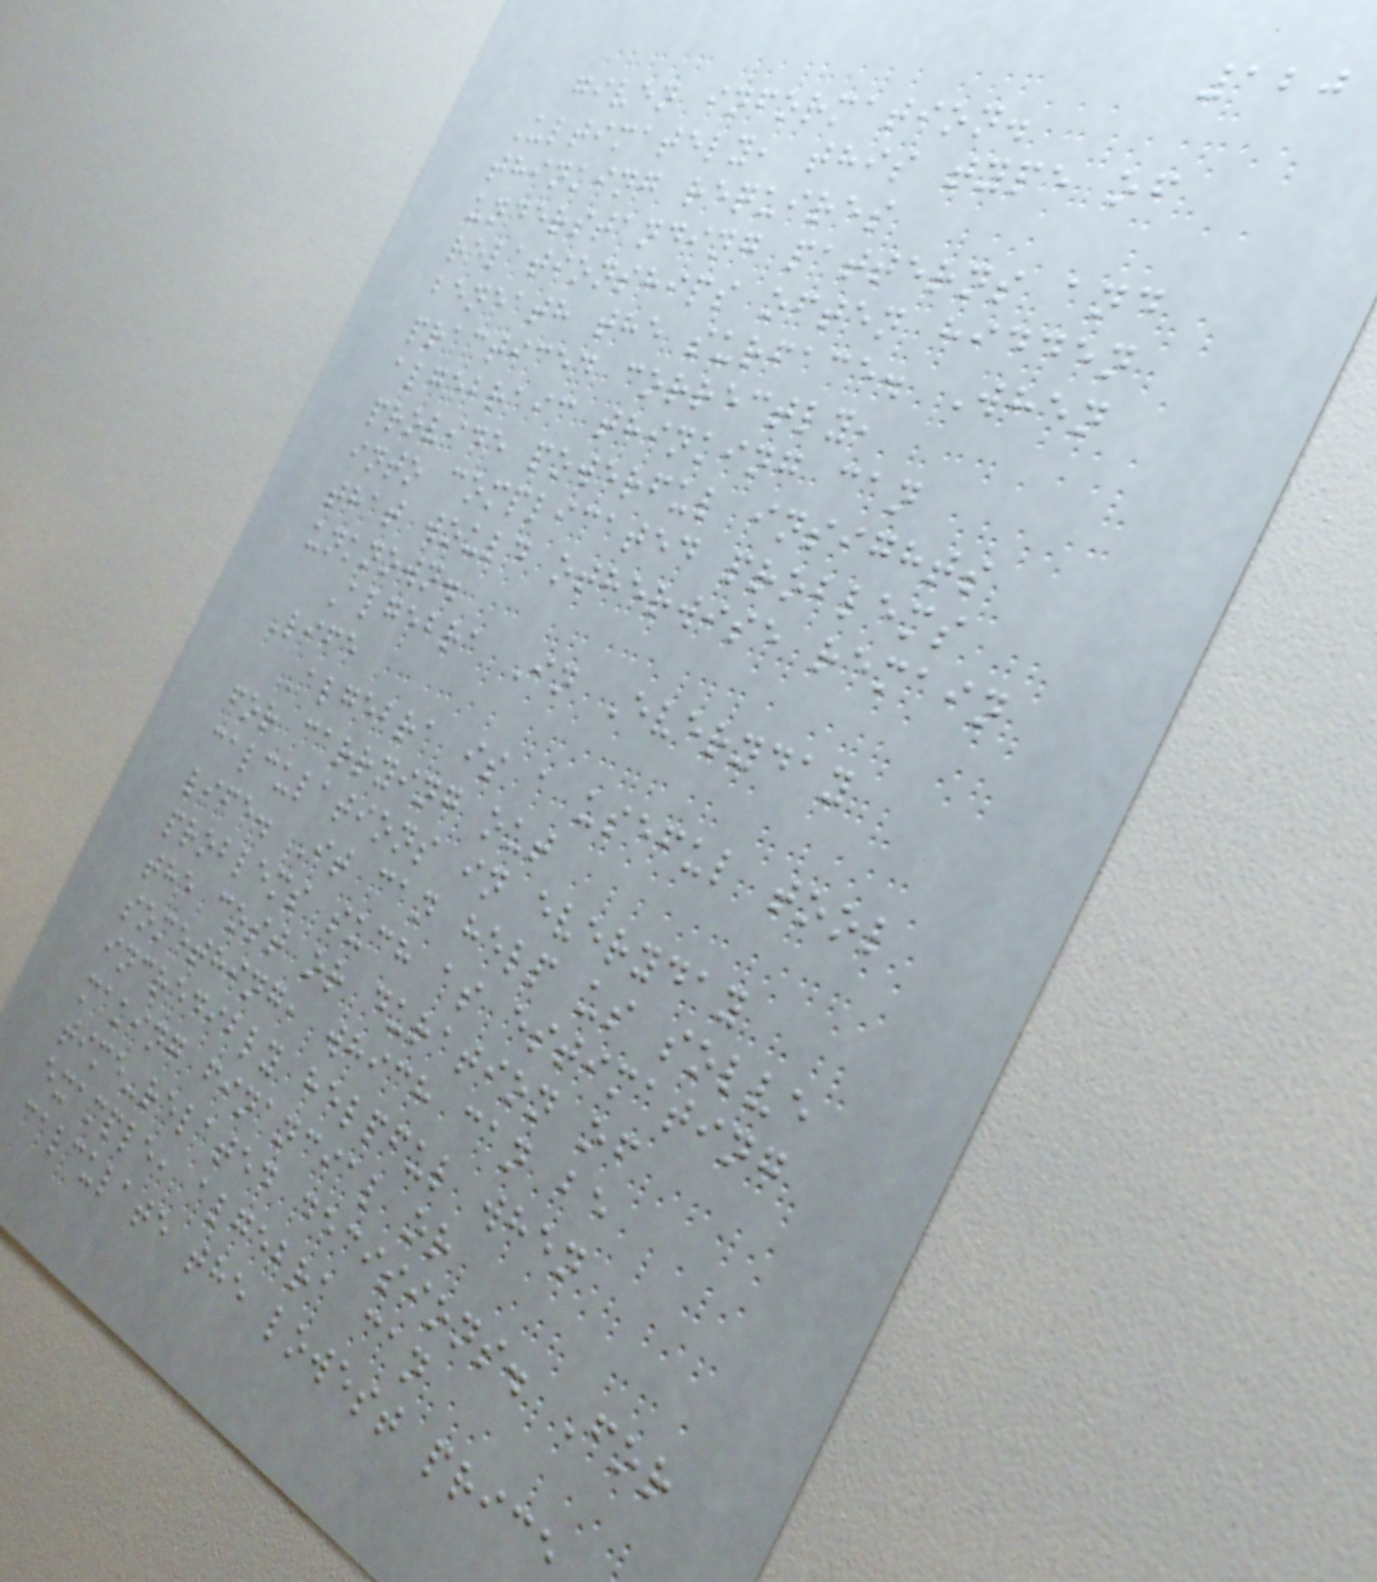120
given information.
Ultimately, this type of
thinking requires
understanding patterns and
relationships often hidden
beneath the surface. When
practiced correctly,
algebraic thinking can
provide powerful insights
into complicated problems
that would otherwise remain
unknown.
Algebra In Everyday
Life
Algebra is a useful tool
for carrying out
calculations in everyday
life. It can help us solve
problems such as estimating
the cost or duration of
something, which can be
incredibly helpful when
making financial or
time-related decisions. For
example, algebra can
calculate the lowest price
